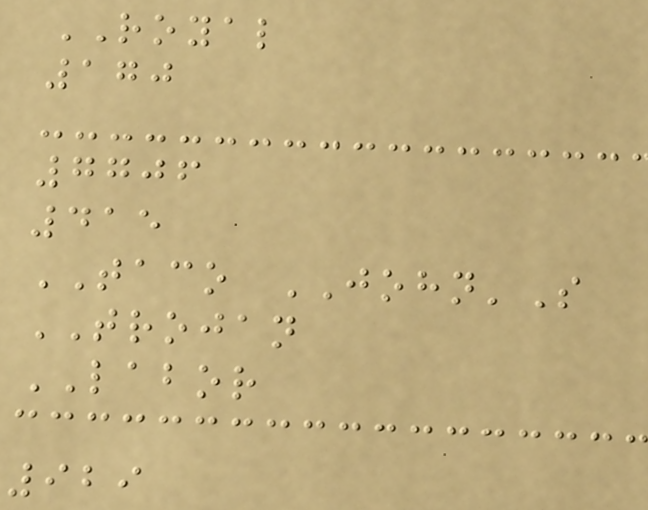ROYAL
170
7706
415
TACO JOHN'S
TROJAN
LABOR
929
